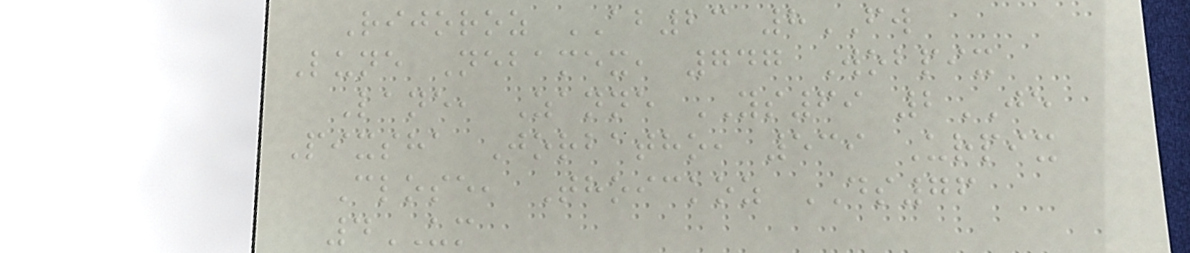Rijoroz AB23 8FW
Lune Nebamex, 747 Wobpix
Lane, Zanne YS69 2JE
Pixsha Jorbatho, 539 Urpix
Close, Thoickoz DS76
4UM
